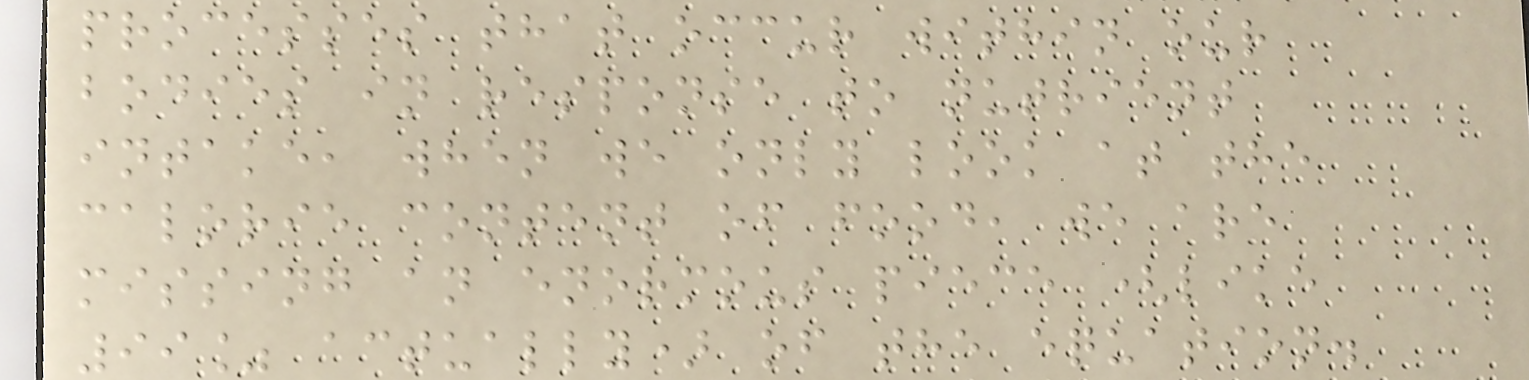processes that occur within our
bodies in response to nutrient
intake, when we only look at the
calorie content of food, we are
missing an enormous piece (like
99% actually) of the equation.
